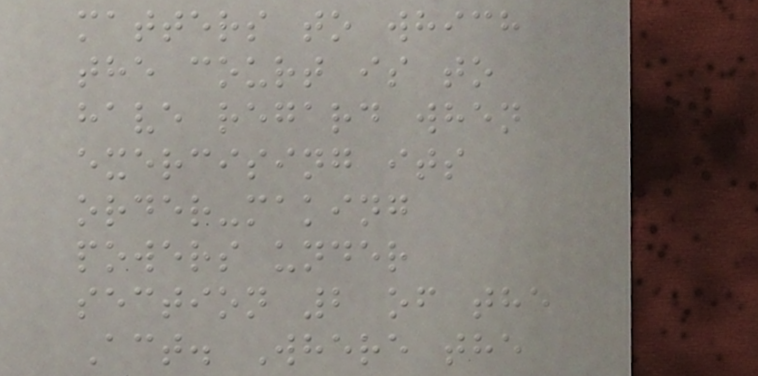matters to which
the court is to
have regard when
exercising its
order-making
powers under
section 2 of the
Act. Where the
